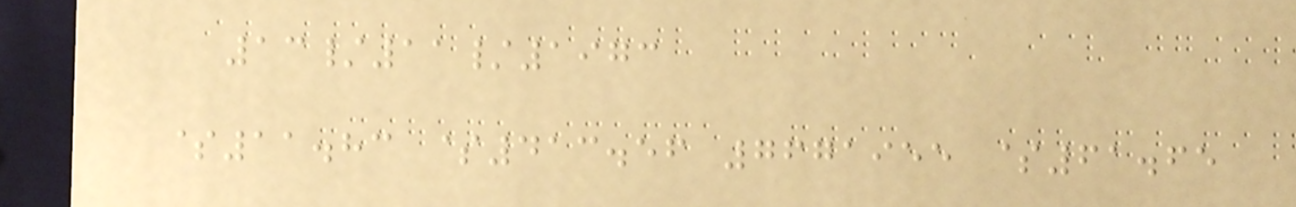13/11/1973
$11.83 $413.56 7671955 $61.65
